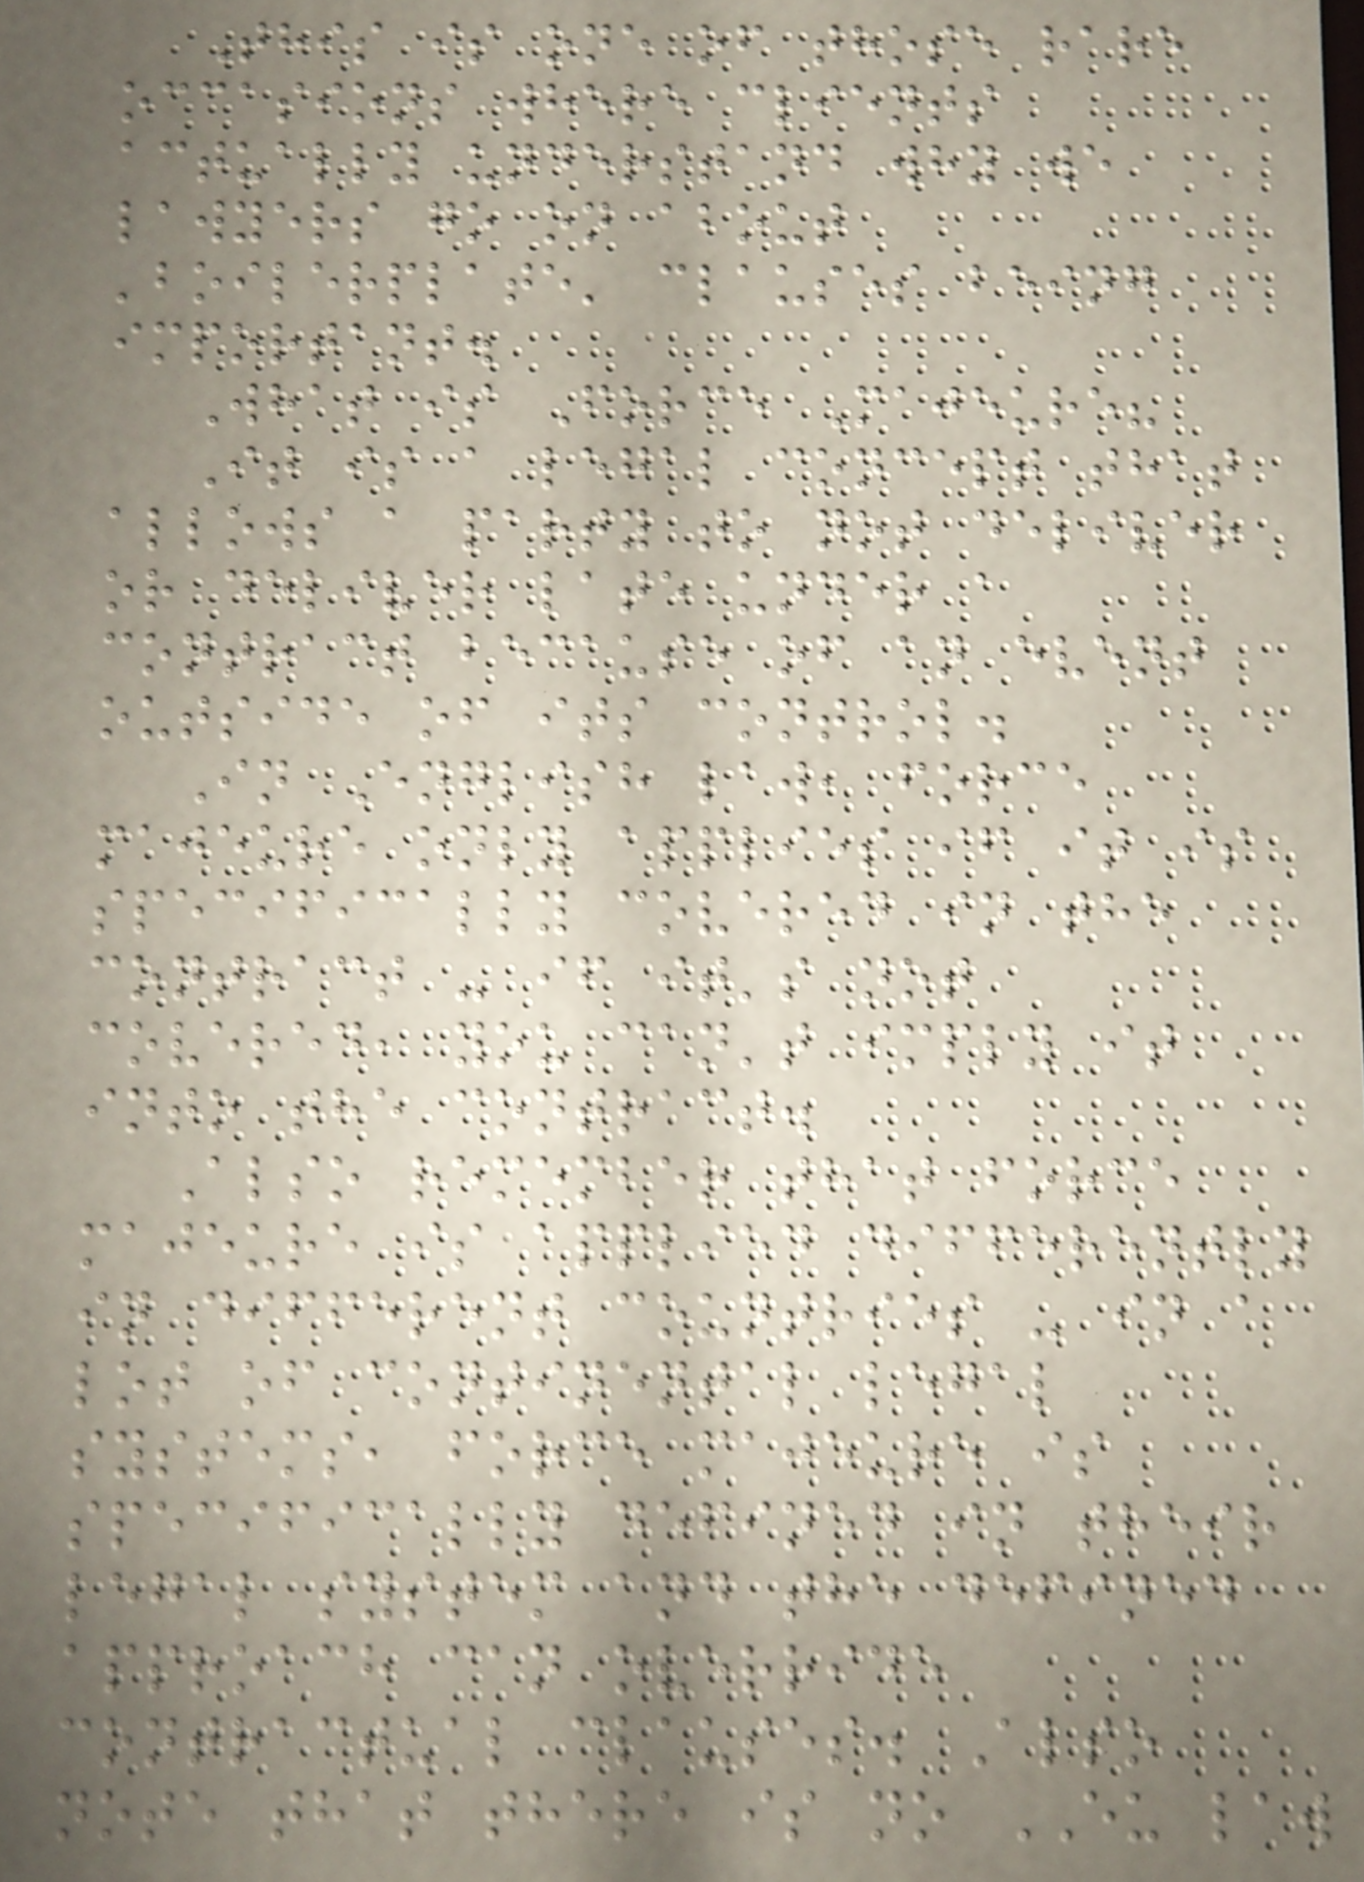This is one of those rare
occasions where clients
actually understand why we
lawyers go on about
'boilerplate' clauses being
important.
What is Force Majeure?
It is a legal concept that
allows a party to not deliver
or deliver late under a
contract because of an event
outside of its control.
In English law, force
majeure only applies if it is
specifically covered in the
contract - if it's not
covered, you can't imply it
into the contract.
Also remember that force
majeure is applied differently
in different countries - in a
lot of continental legal
systems, force majeure is
specifically defined in their
legal system and the defined
approach can override
contractual clauses. Also
note that there is no EU law
